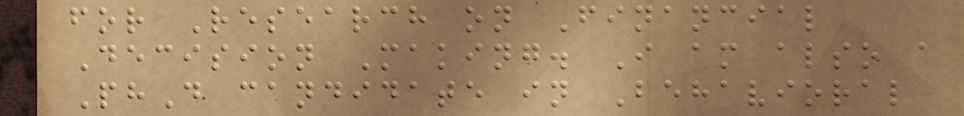for Research on Financial
Decision Making. I am also a
PhD candidate in Behavioral
